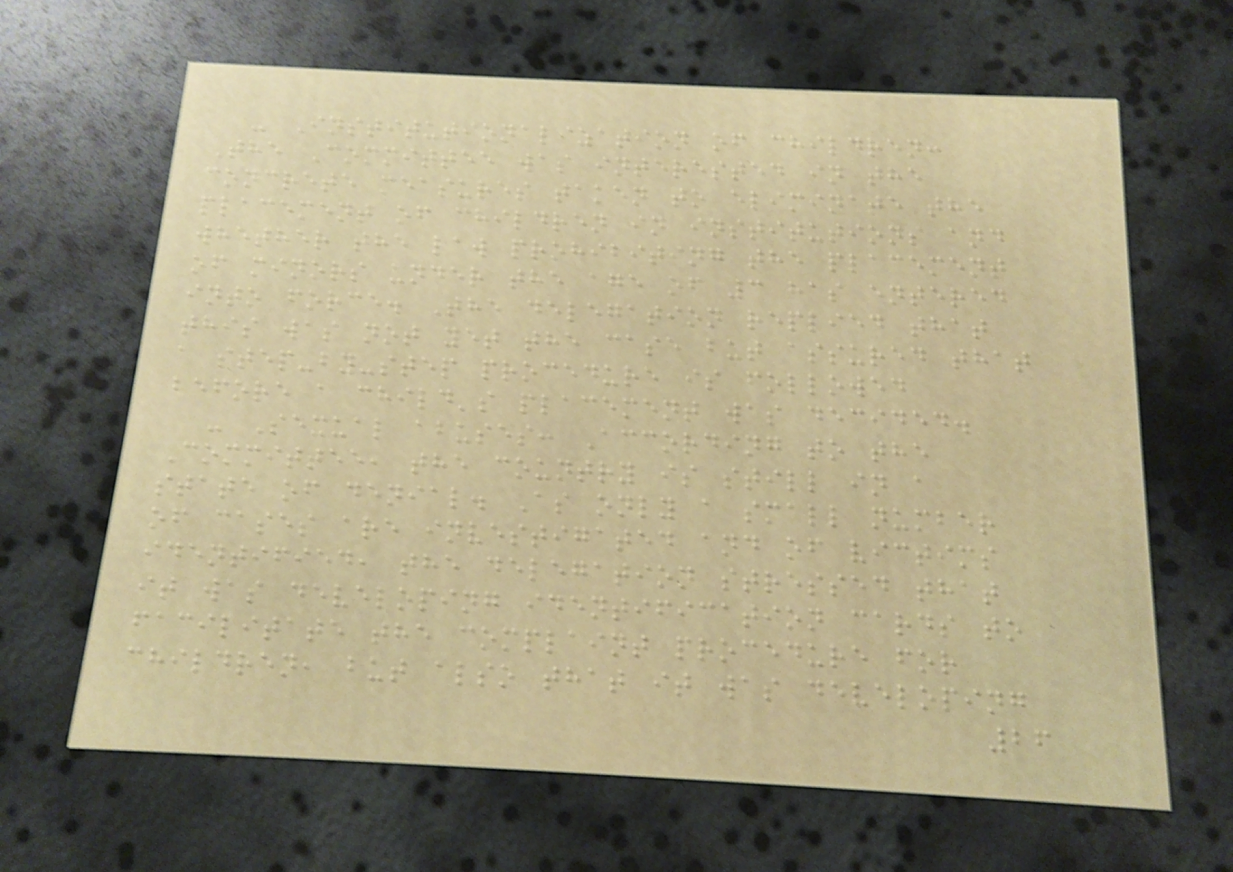- Institutionalization of children:
The Committee was interested in the
concrete measures taken to eliminate the
placement of children in institutions and
whether the law prohibiting the placement
of minors under the age of 3 has entered
into force. The delegation replied that
this was not yet the case but assured that
a step-by-step procedure is followed
before a child's placement was decided.
- Sexual abuses: According to the
Committee, the country is still in a
state of denial. As only a small number
of cases are investigated and of victims
identified, the delegation stressed that
it was developing identification cards to
facilitate the complaint procedure for
children, but also that it was developing
26
